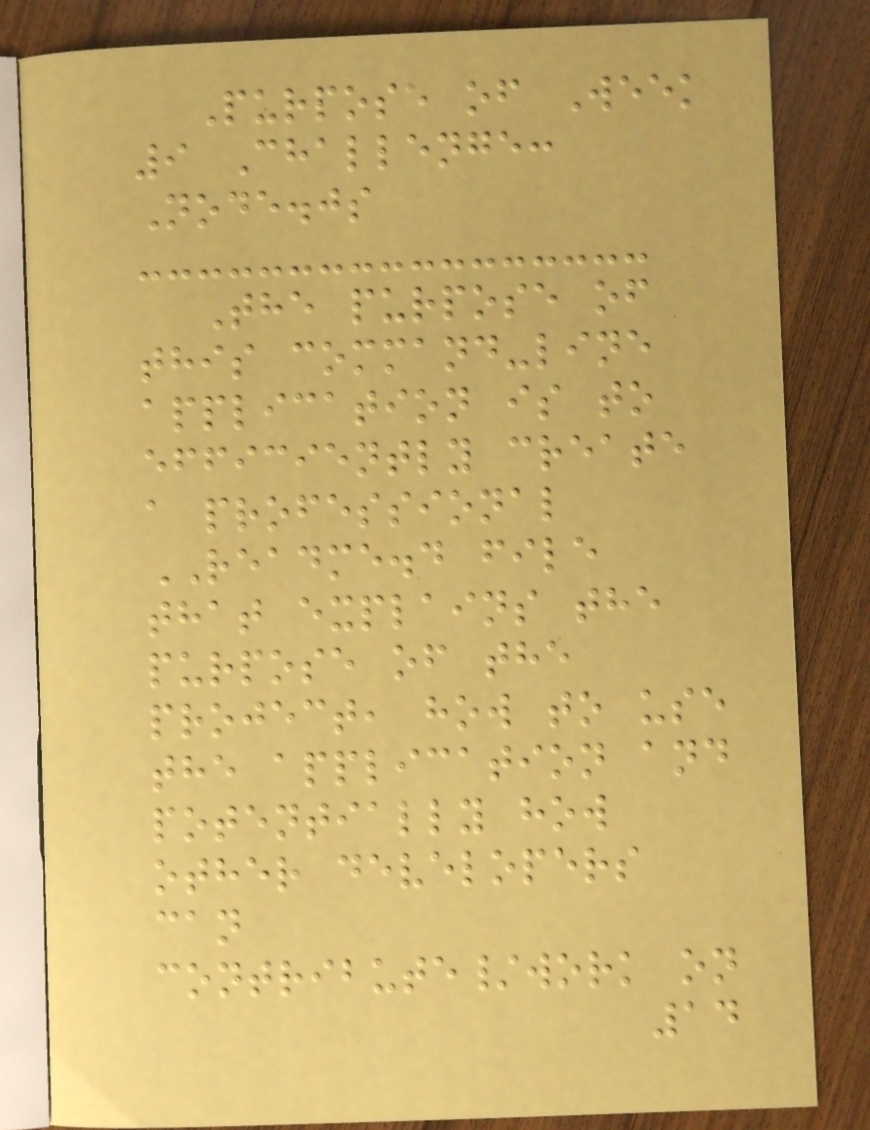Purpose of Week
9 Challenge:
Node.js
The purpose of
this command-line
application is to
efficiently create
a professional
README.d file
that explains the
purpose of the
project, how to use
the application and
potentially how
other developers
can
contribute/work on
14
